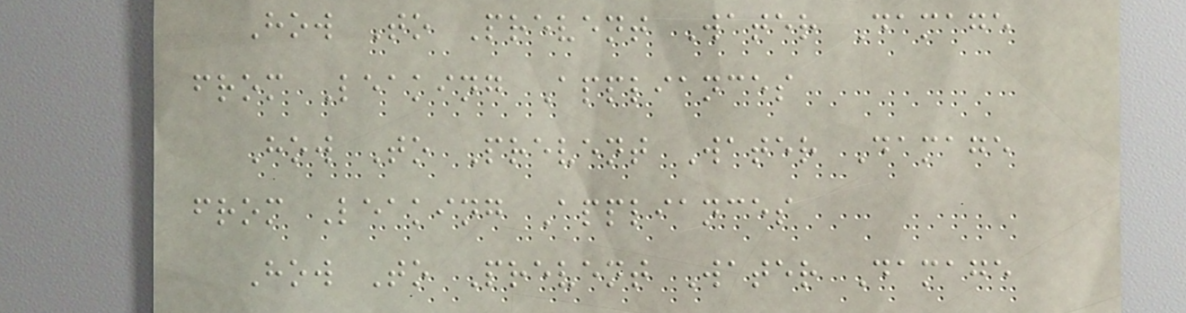How To Prevent Water Damage
from Leaking Appliances
How To Prevent Water Damage
from Leaking Appliances
How To Prevent Water Damage
